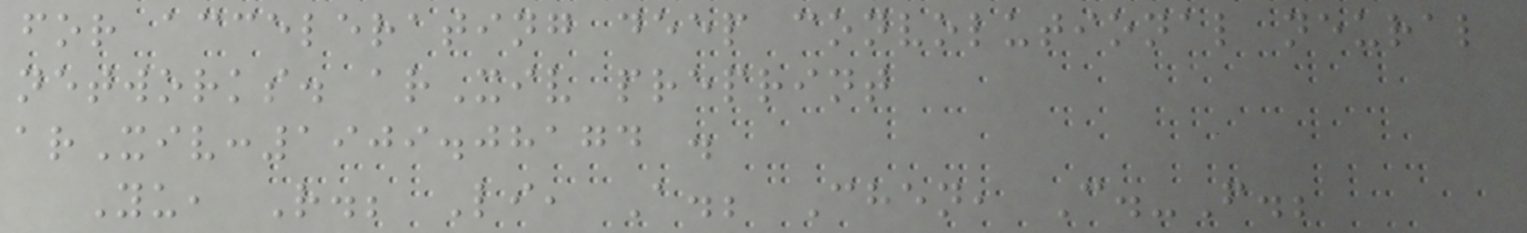for accelerating deep convolutional neural
networks. arXiv preprint
arXiv:1909.08174 .
Yu, R.; Li, A.; Chen, C.-F.;
